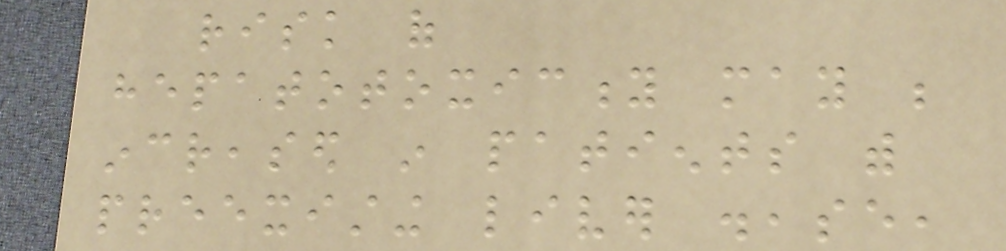risk of
hepatotoxicity may be
increased in patients with
preexisting liver disease,
